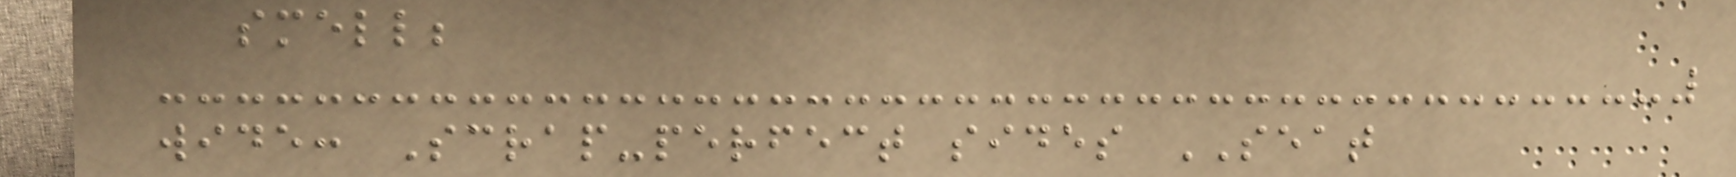smell;
wide: Scrap-perfect sides SEAT
